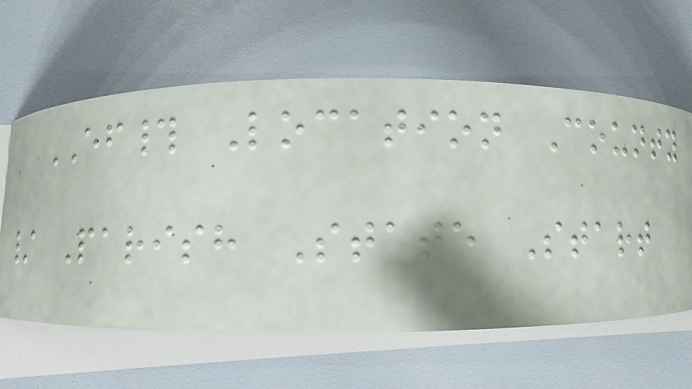EF# Location County
/ Parish State Start
